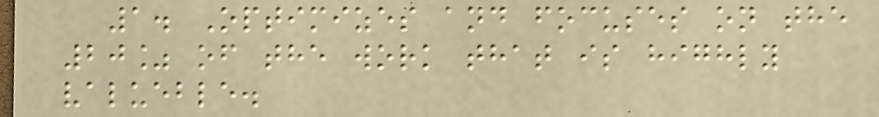1. Optimizes and focuses on the
20% of the work that is highly
valueble.
